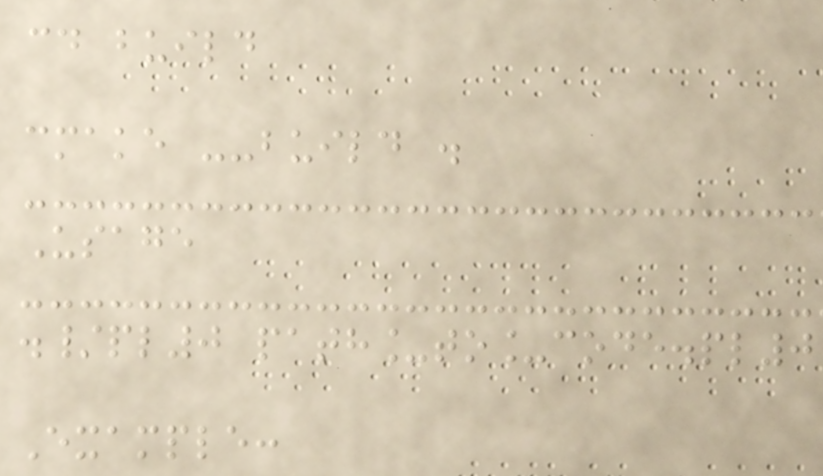cd build
cmake --build .
Usage
./pl0 path_to_code.pl0
Example:
